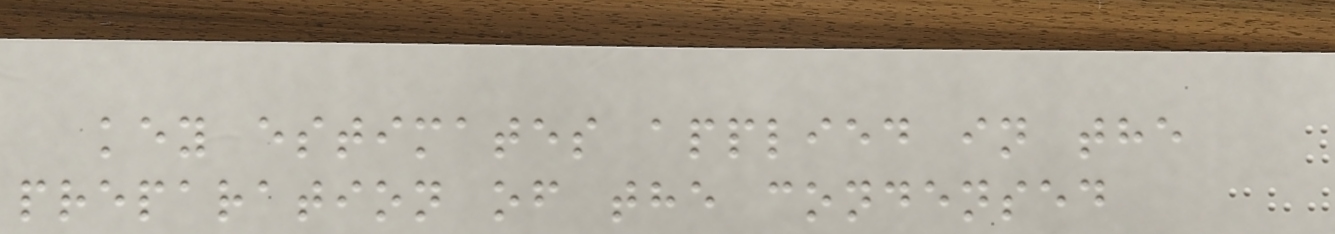key estimates applied in the
preparation of the condensed
